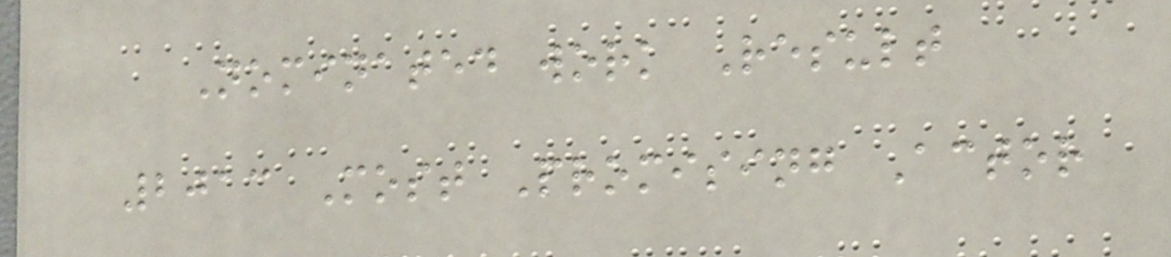Nominated work Result
2013 Most Promising Actor
